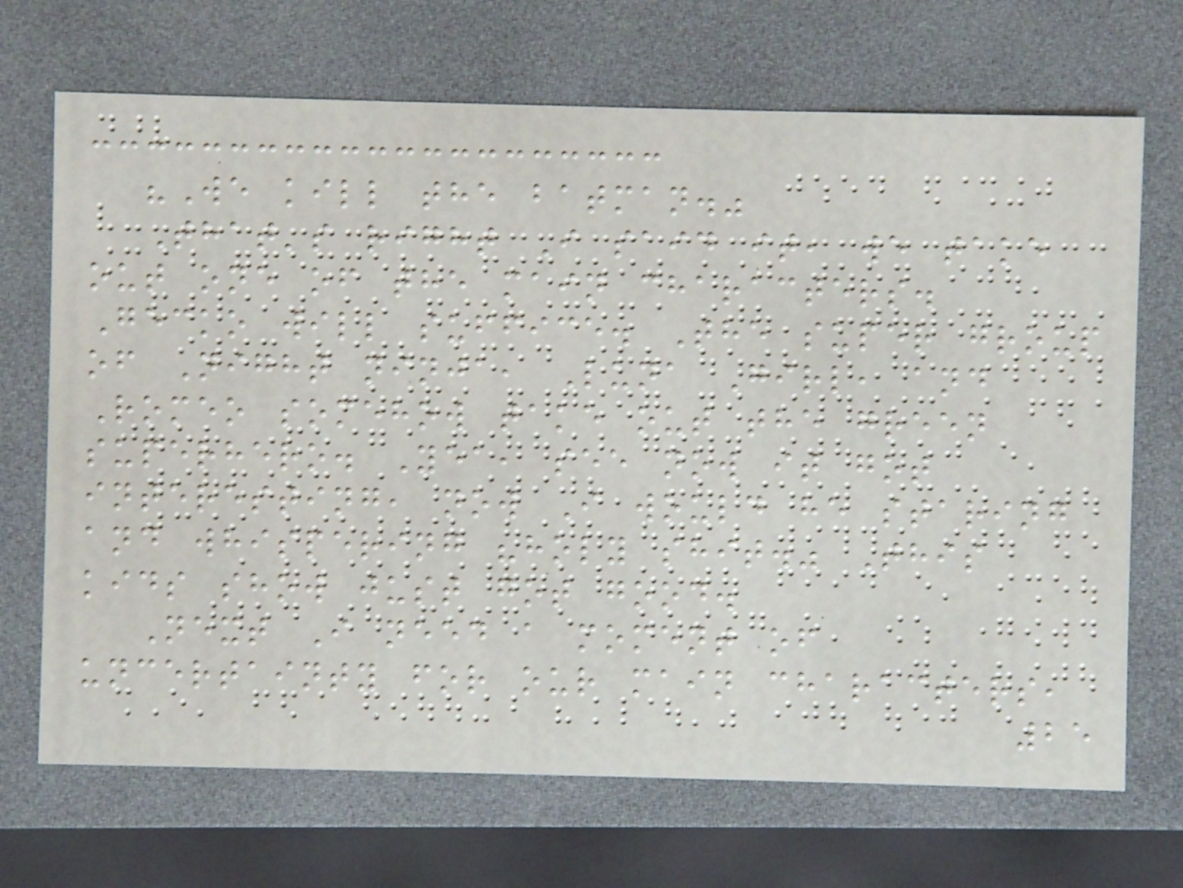"We kill the batman."
That's right I said it, we take
out one of the main characters.
Gecko will suffice. The super group
of Night ninja, Luna Girl, and
Romeo somehow take out the green
superhero. Yea, see now it got
interesting, now I would he staring
and whispering "holy shit." This
kids show just got good.
Next I need a moment of
uncertainty for our main characters,
25
